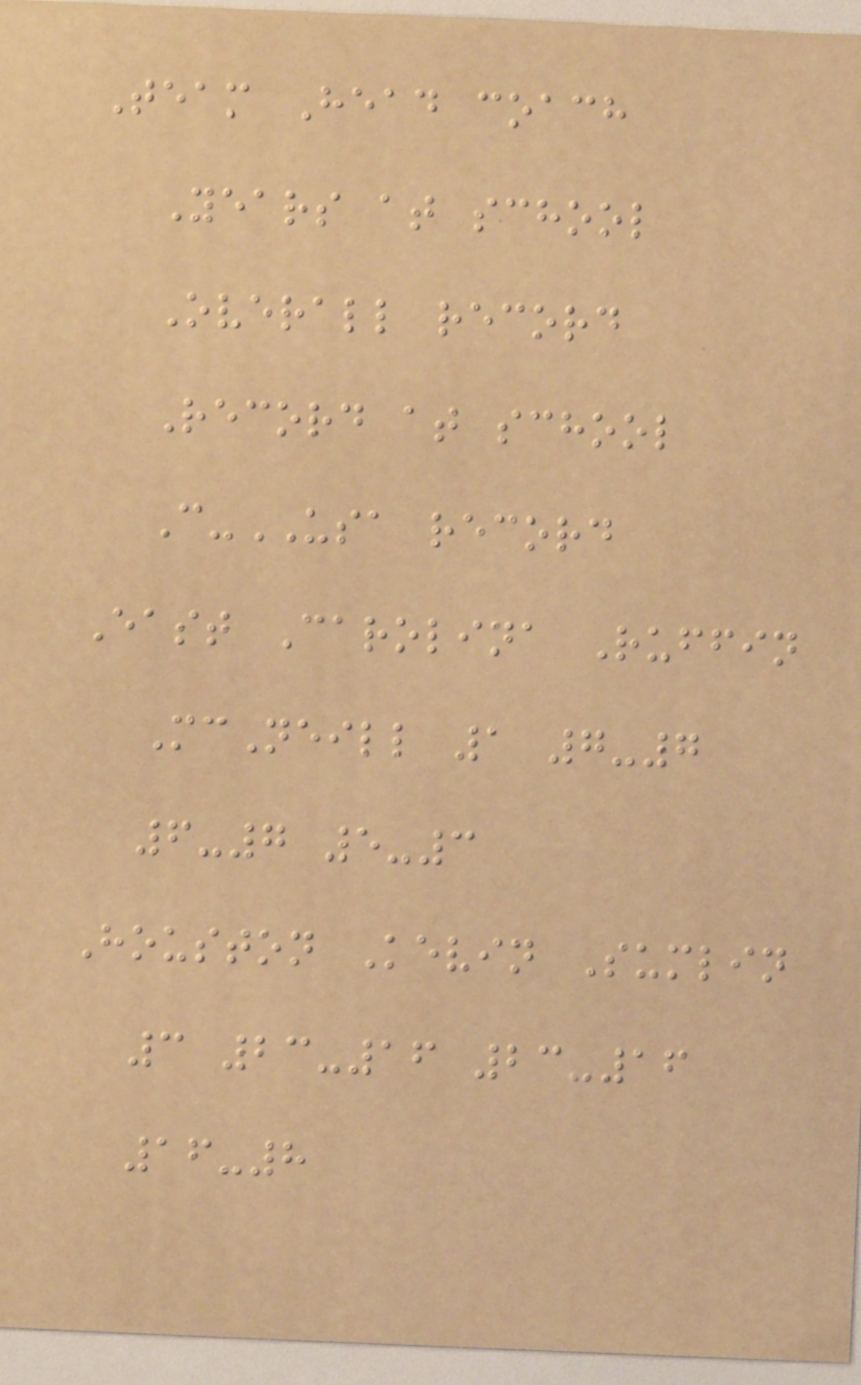Team Head coach
Years at school
Overall record
Record at school
C-USA record
East Carolina Ruffin
McNeill 1 7-7
6-7 5-3
Houston Kevin Sumlin
3 23-16 23-16
16-8
